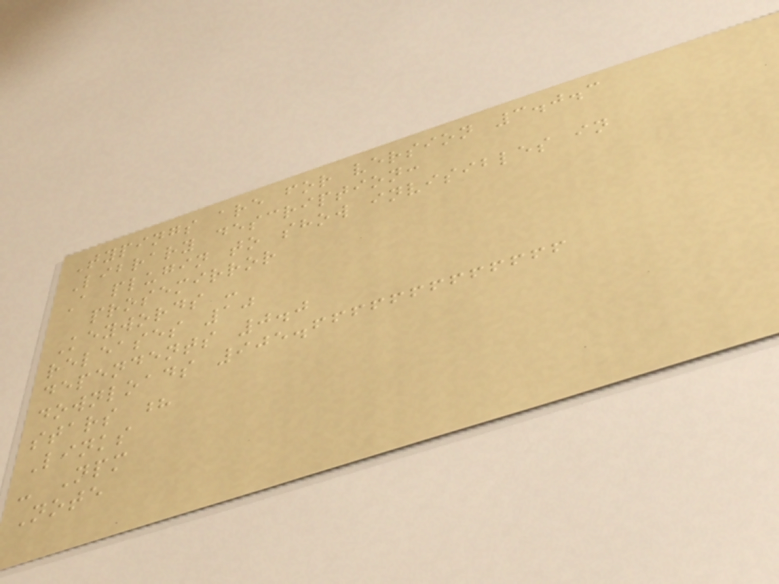Typings are for version 3.0.3
Library description:
A plugin to show invisibles in
prosemirror
Keywords -
releases 10
dependents 0.0
downloads 905.6666666666666
stars ?
Links
- Npm
Note
